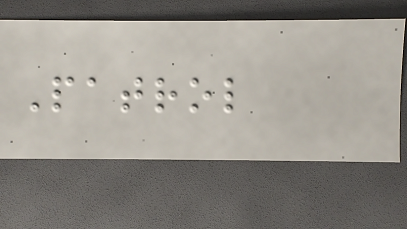Patrol
